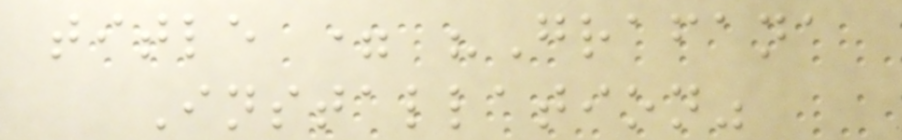title = "Grafana
Installation"
